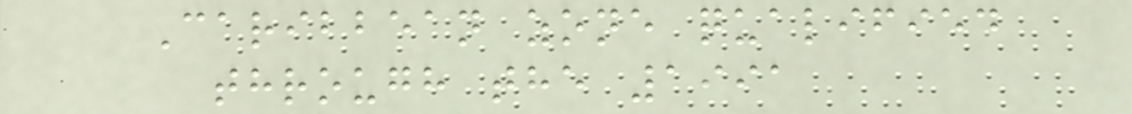Caribbean zone qualified
through the 1991
